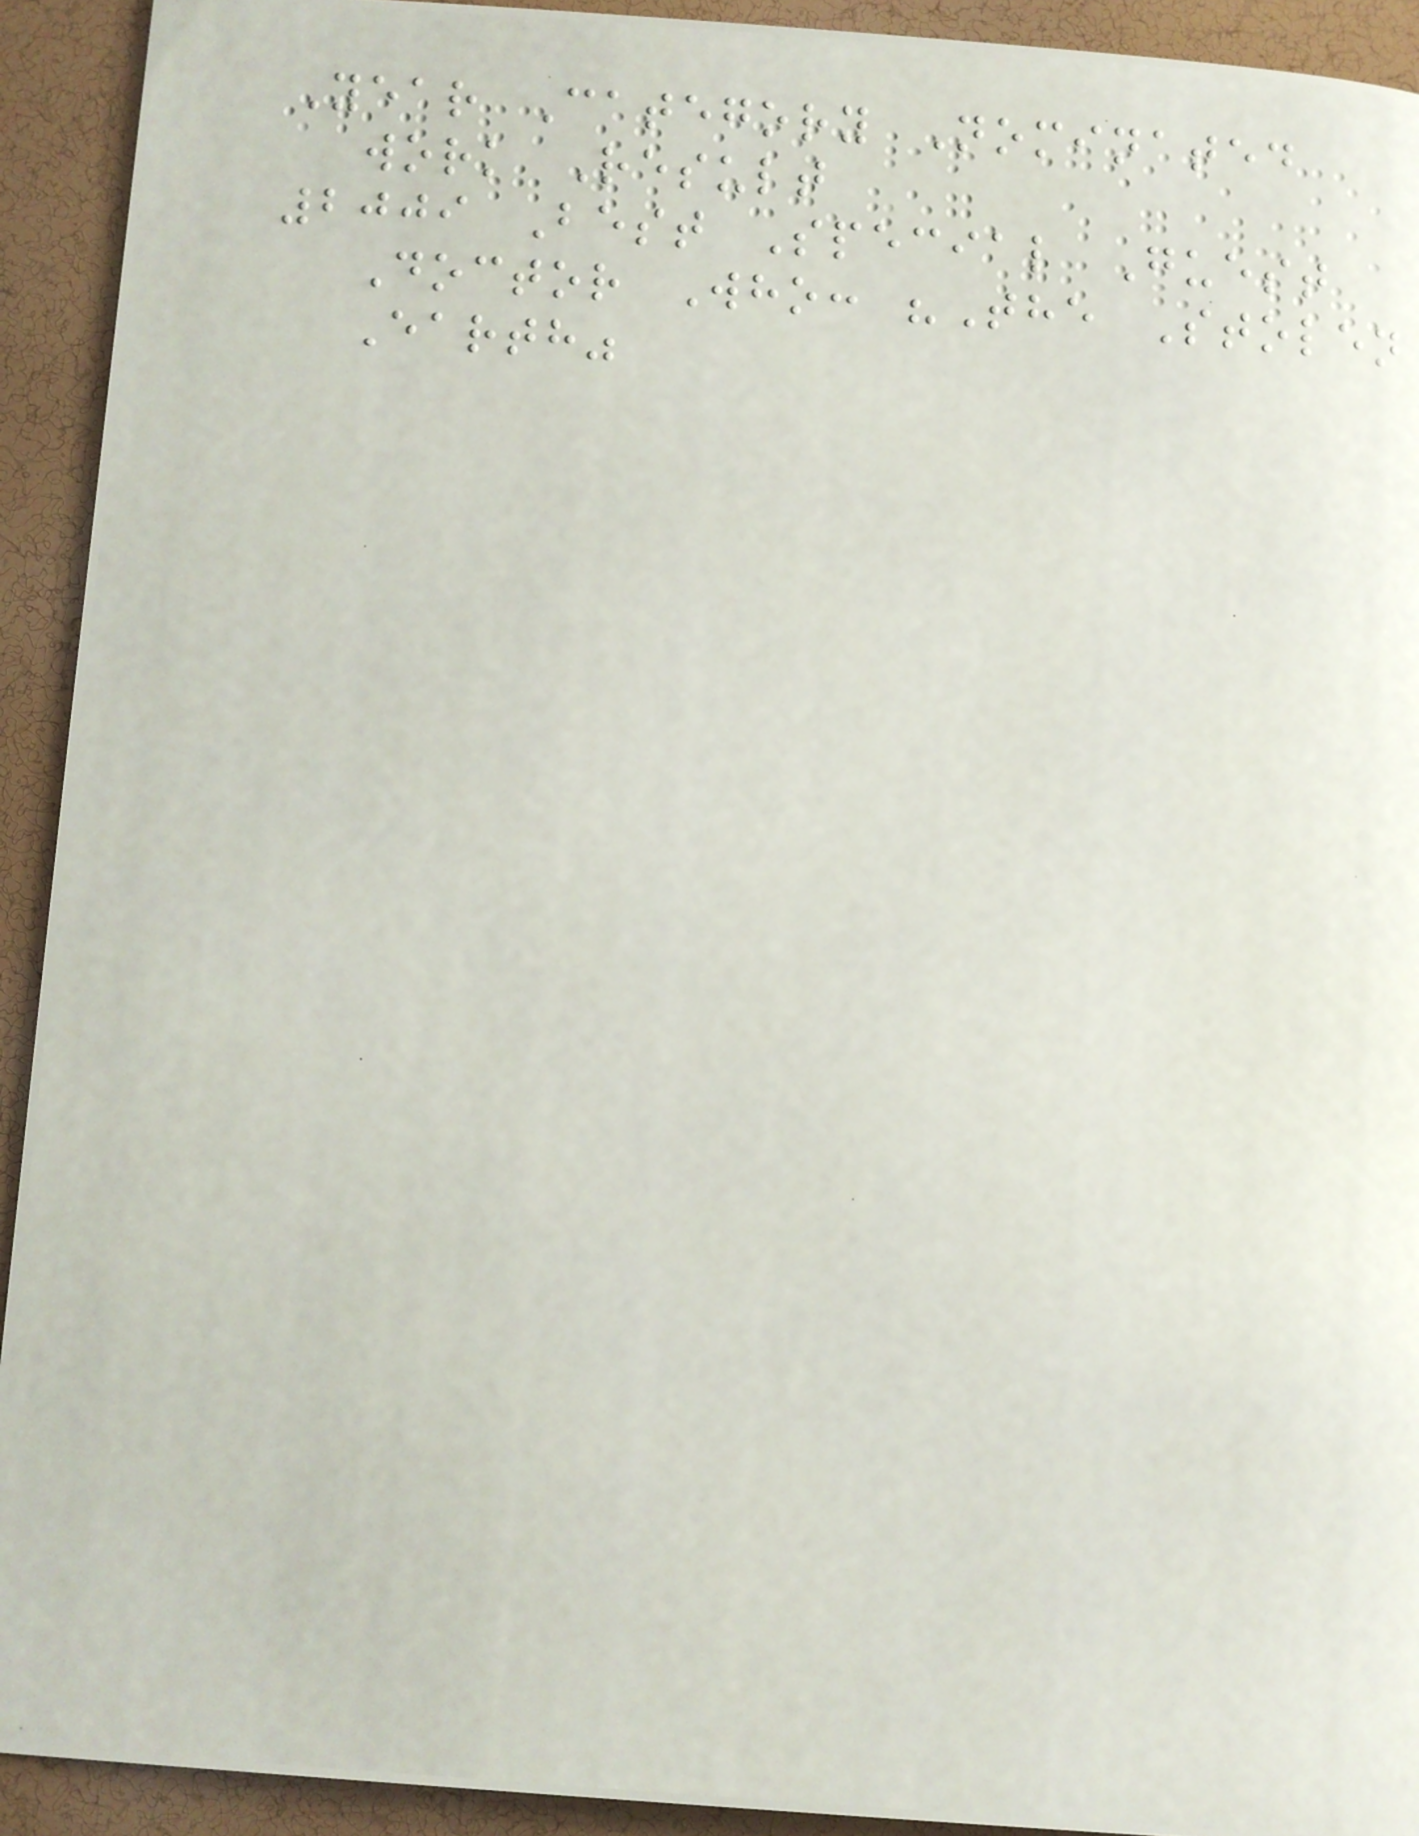Year Category Nominated
work Result
2009 Best Special Guest
Doctor Who: "The Stolen
Earth"
